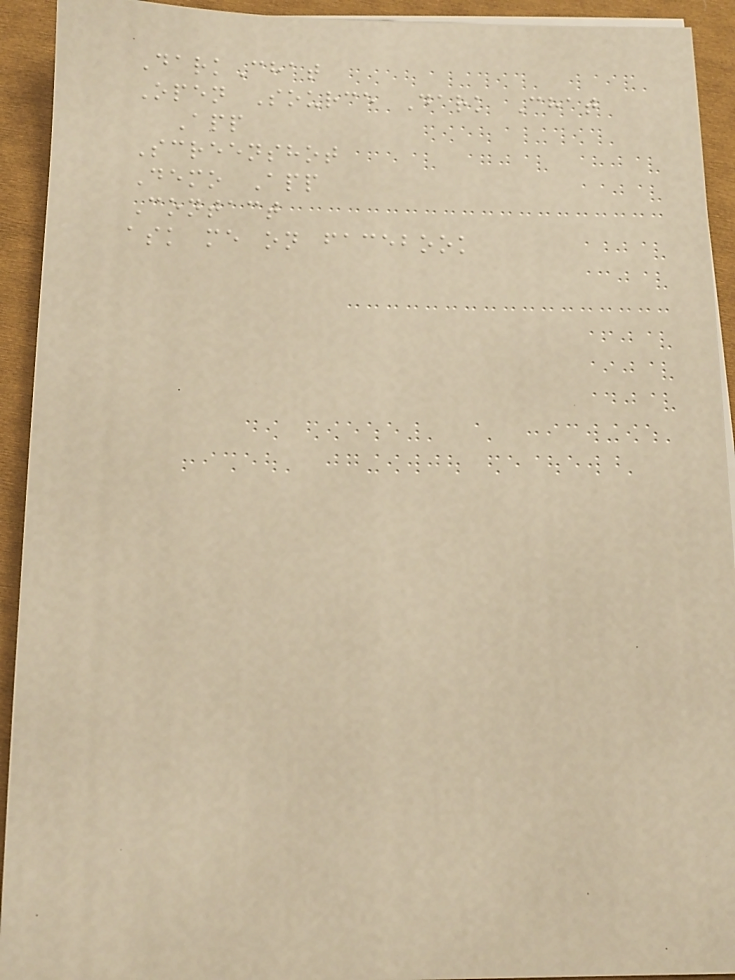DarkChat
Open Source Dark Chat
App
Screenshot
Demo App
Contact
ask me on facebook
